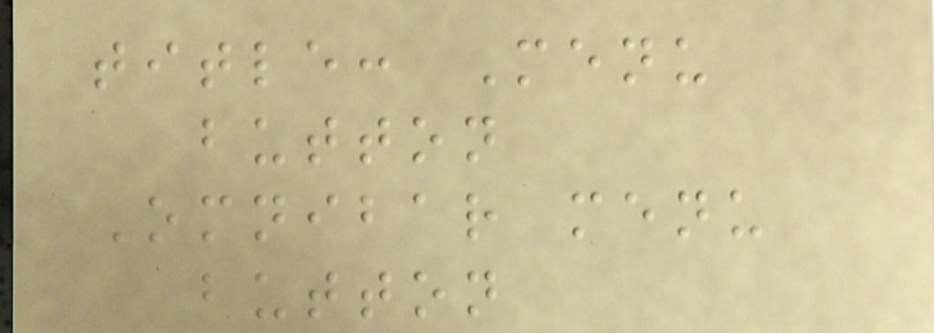title: Menu
button
Omnibar menu
button
